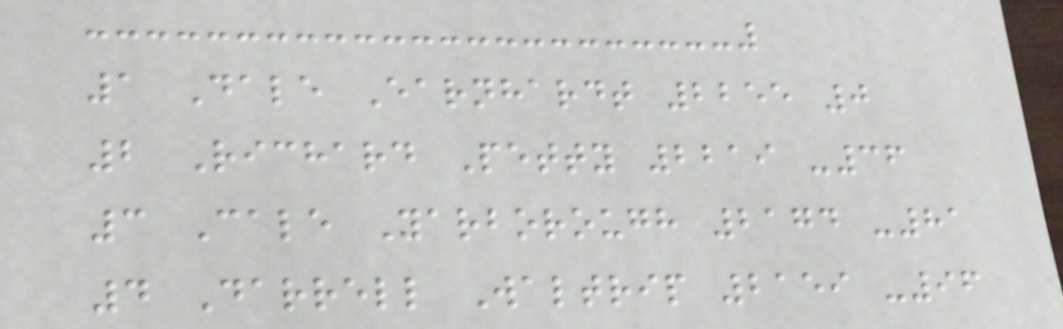1 Dale Earnhardt 2255 0
2 Richard Petty 2219 -36
3 Cale Yarborough 2174 -81
4 Darrell Waltrip 2159 -96
